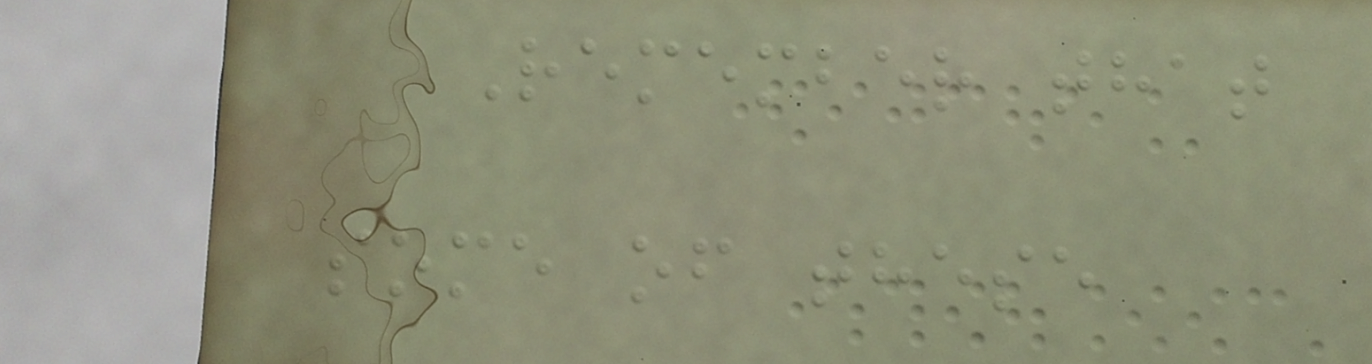Remember that
some of these
